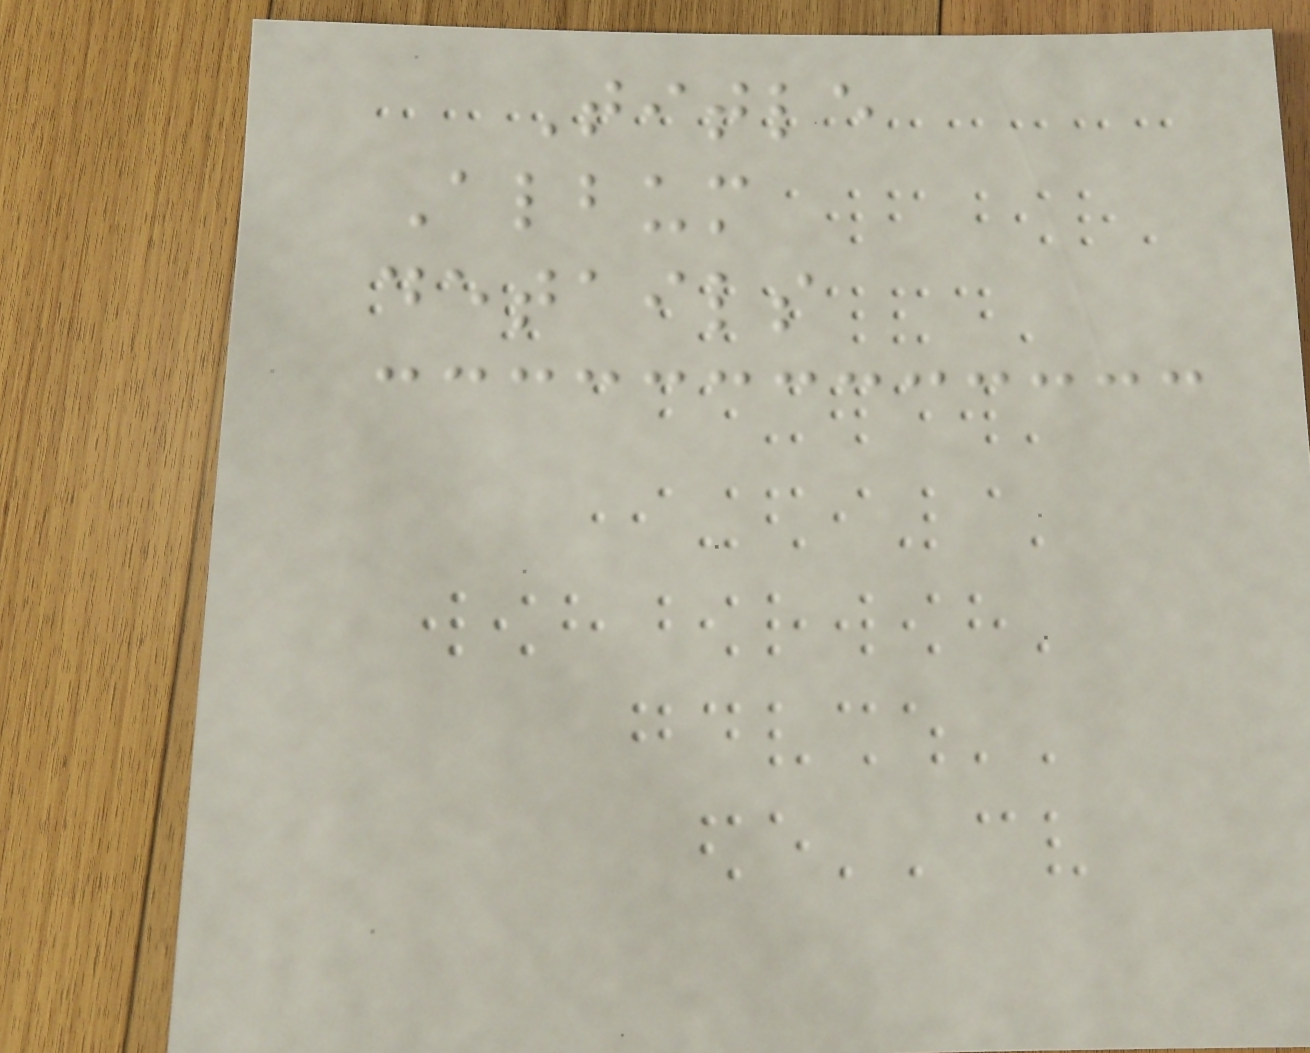Title
Album
details
